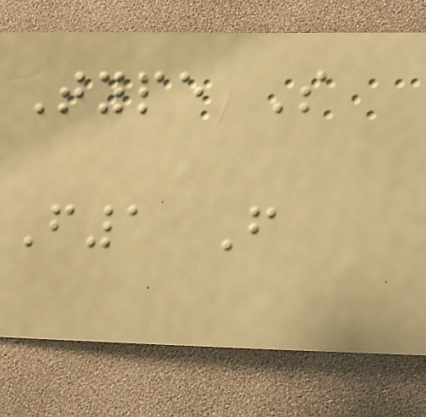Type S
F1 F
